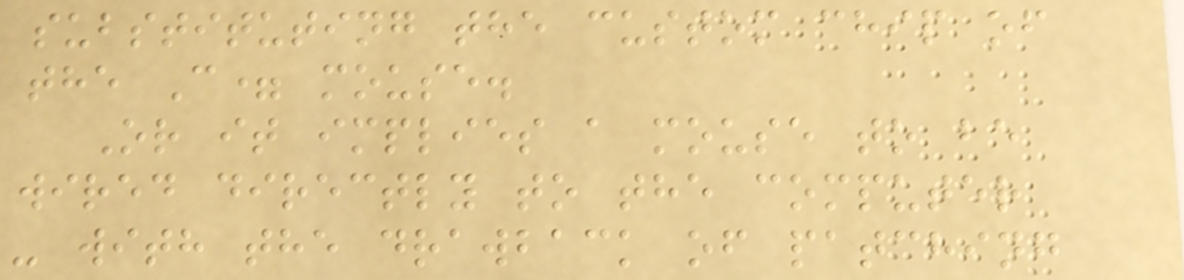substituting the custom chip of
the C= mouse.
Or it implies a mouse to be
wired directly to the computer
- with the drawback of patching
